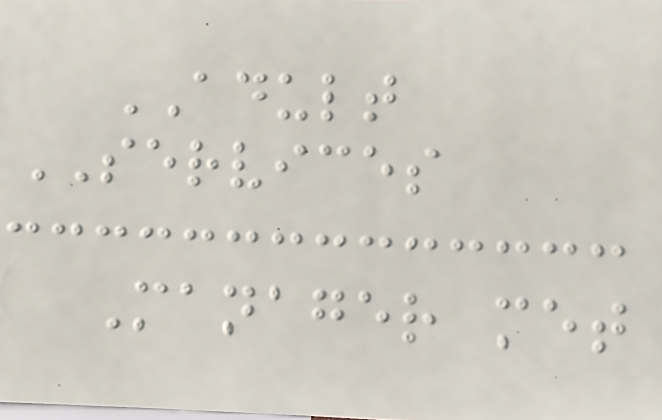ADULT
SERVICES
Manager met
